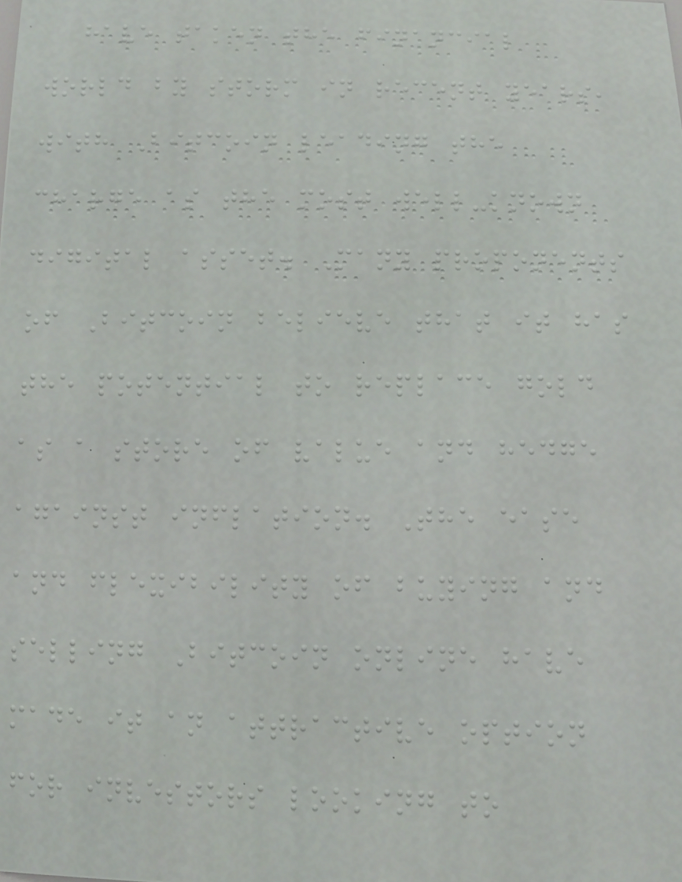have taken the financial
world by storm in recent years,
with Bitcoin leading the
charge as the most well-known
digital asset. Many proponents
of Bitcoin believe that it has
the potential to replace gold
as a store of value and hedge
against inflation. The ease
and flexibility of buying and
selling Bitcoin online have
made it an attractive option
for investors looking to
